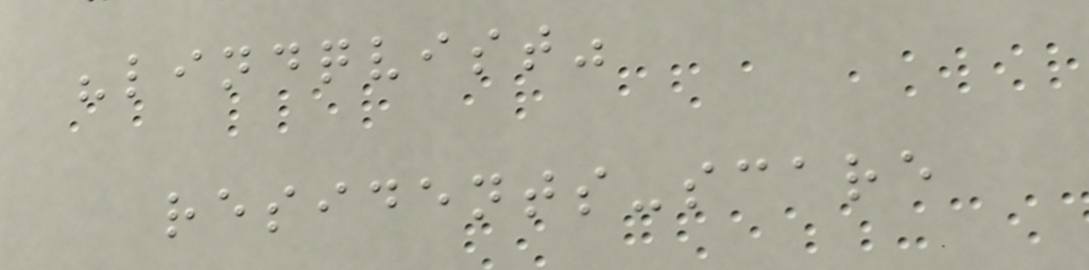"lindqvist"
residents-scare
